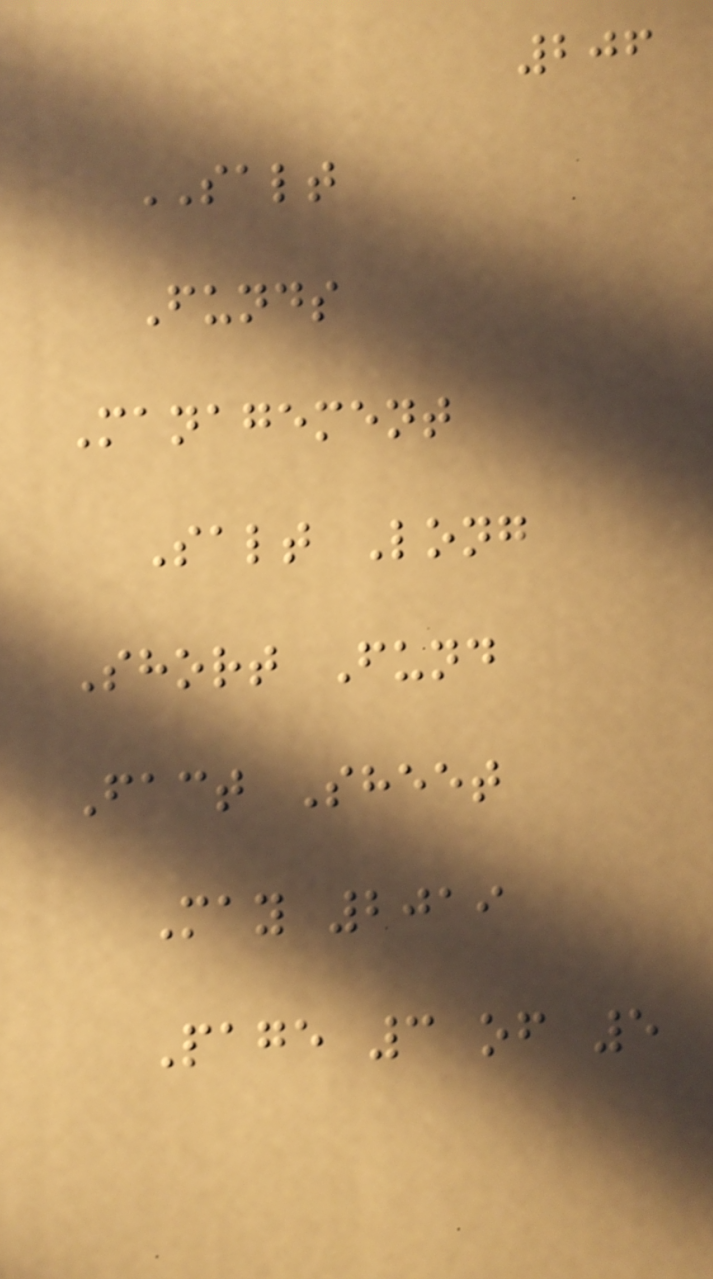206
SALT
Funds
Management
Salt Long
Short Fund
Fact Sheet
May 2019
Page 3 of 5
